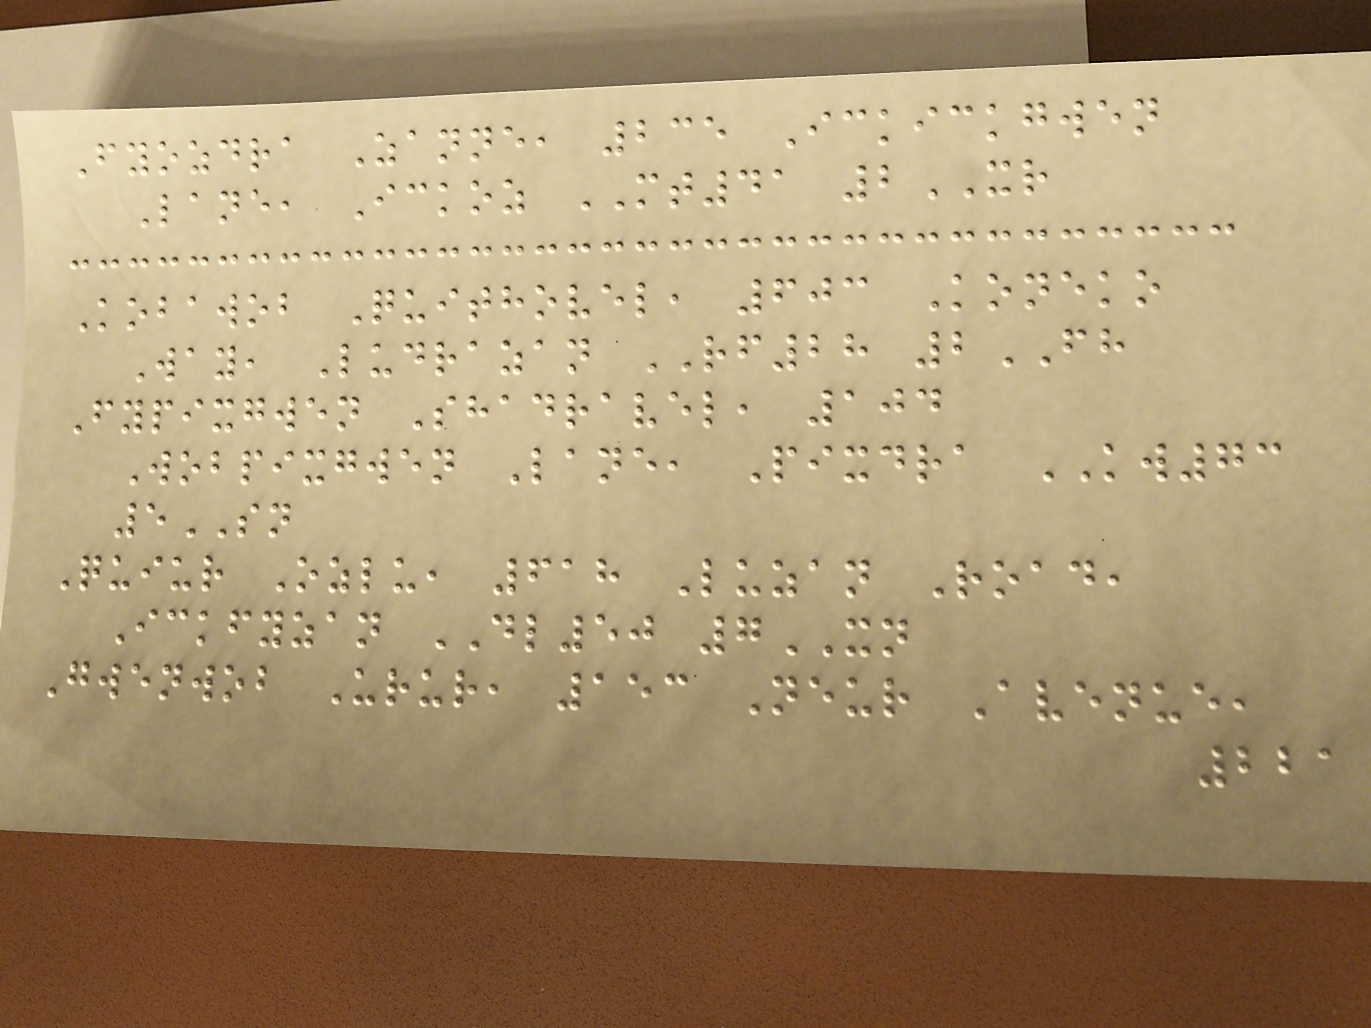Fyozdra Zanne, 235 Ickickgwen
Lane, Ickoz MT41 2XR
Kobawob Quithovel, 603 Koneko
Way, Ludrazan RF28 2FH
Fypixgwen Shadravel, 104
Wobpixgwen Lane, Pixdra KW73
5SN
Quiur Ozlu, 618 Luzan Road,
Ickfyzan DL50 7XN
Gwenwob Urur, 153 Neur Avenue,
221
